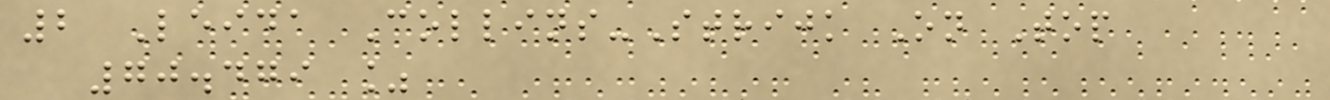2 Leida Collins-Strijk On Top
70.479 %
